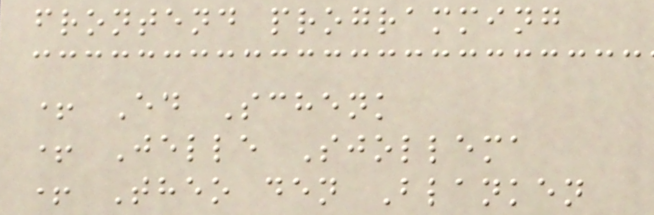frontend programming
+ Ed Schenk
+ Jelle Sjollema
+ Theo den Blanken
